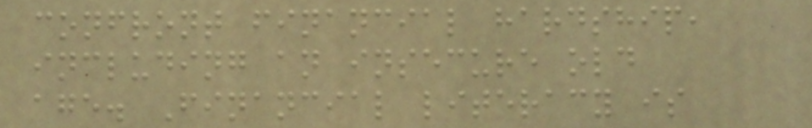confront financial hardship,
including an insecure old
age. Financial literacy is
